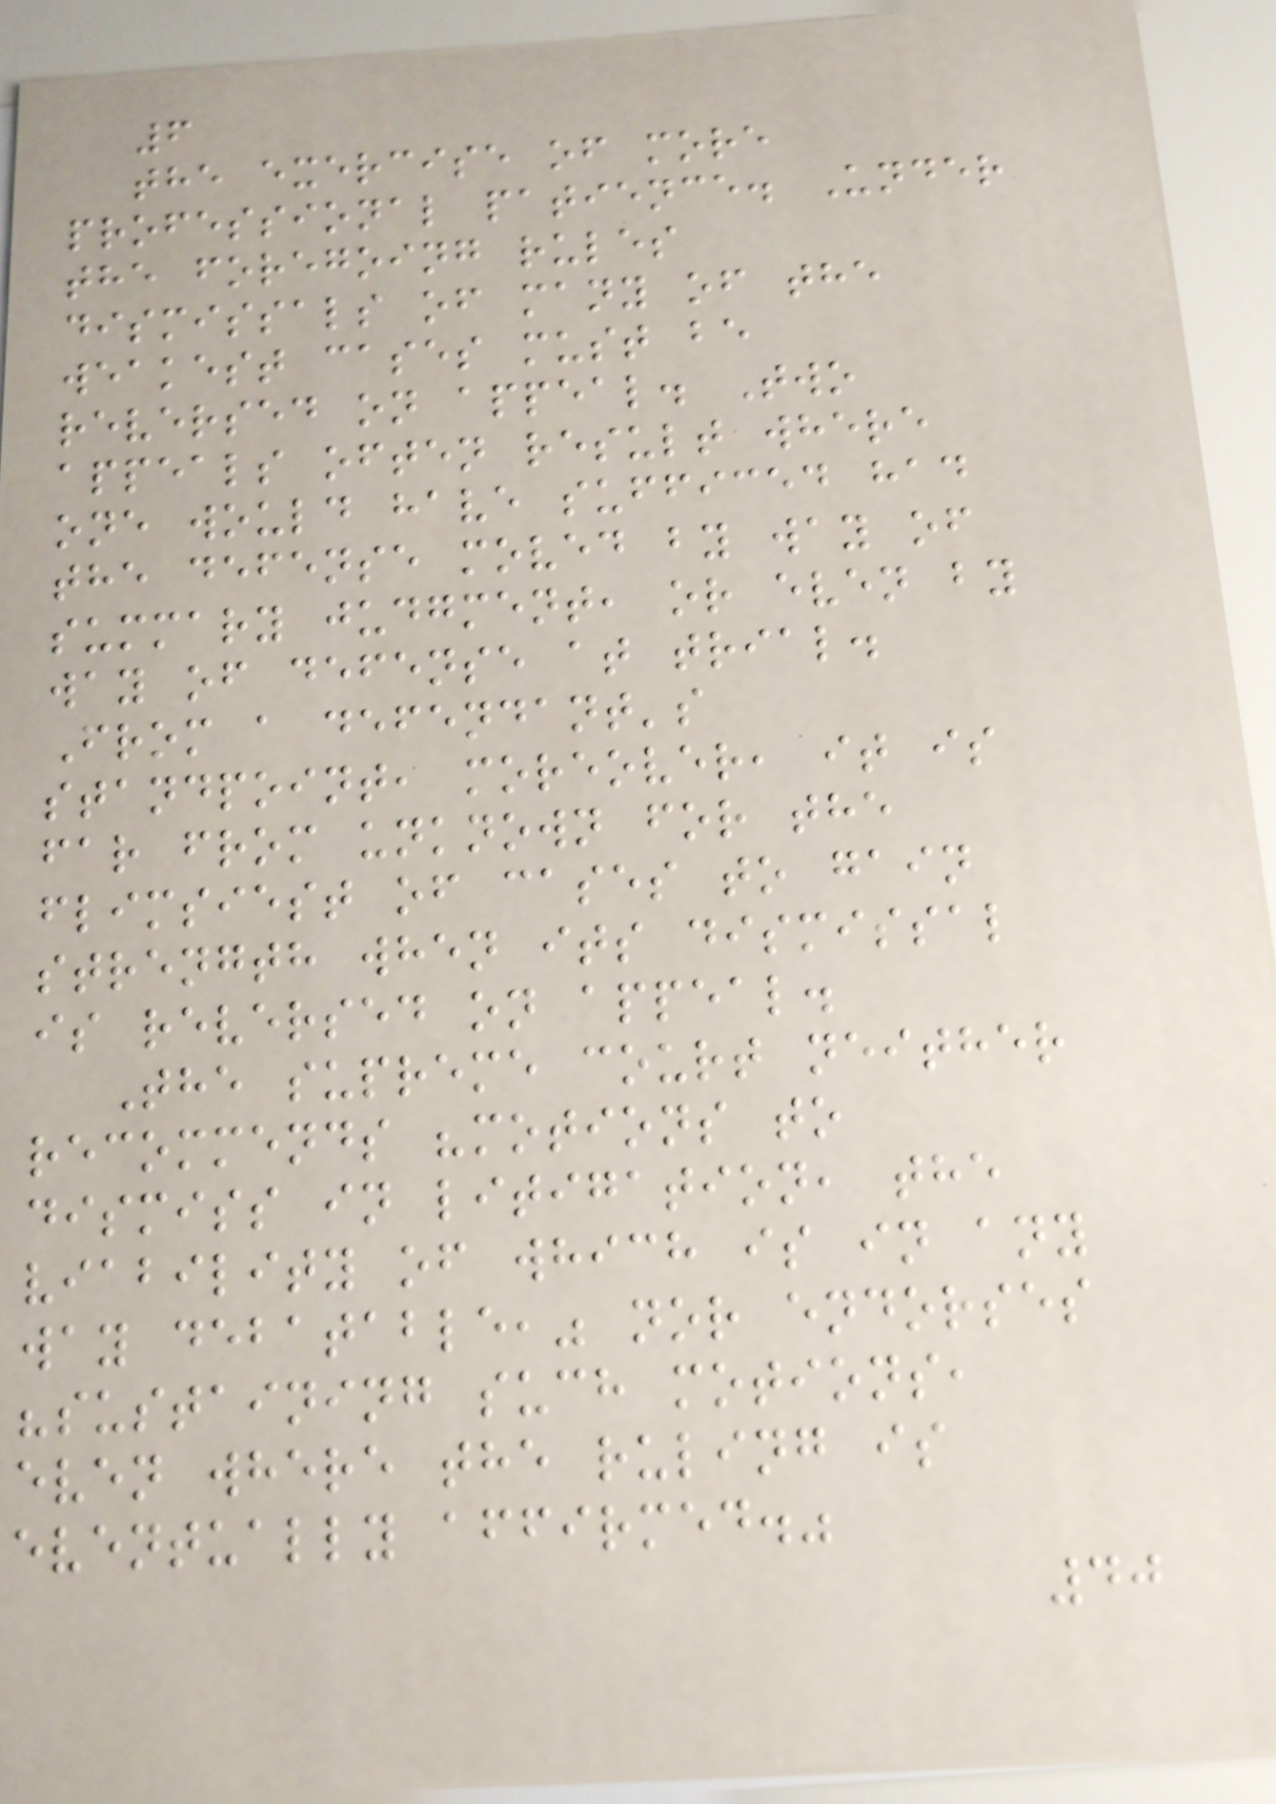6
the exercise of more
professional patience. Under
the foregoing rules
dismissals of many of the
weakest cases must be
reversed on appeal. Two
appeals often result where
one would have sufficed had
the defense moved by way of
summary judgment, or even by
way of defense at trial.
From a defendant's
standpoint, moreover, it is
far from unknown for the
flimsiest of cases to gain
strength when its dismissal
is reversed on appeal.
The supreme court neither
recommends "motions to
dismiss in litigation, the
viability of which is in any
way debatable," nor endorses
"sustaining such motions,
even where the ruling is
eventually affirmed."
40
